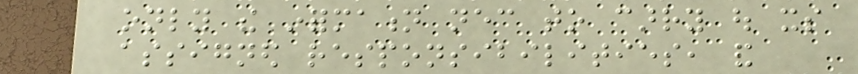only the information necessary to carry out its
assigned responsibilities, and
